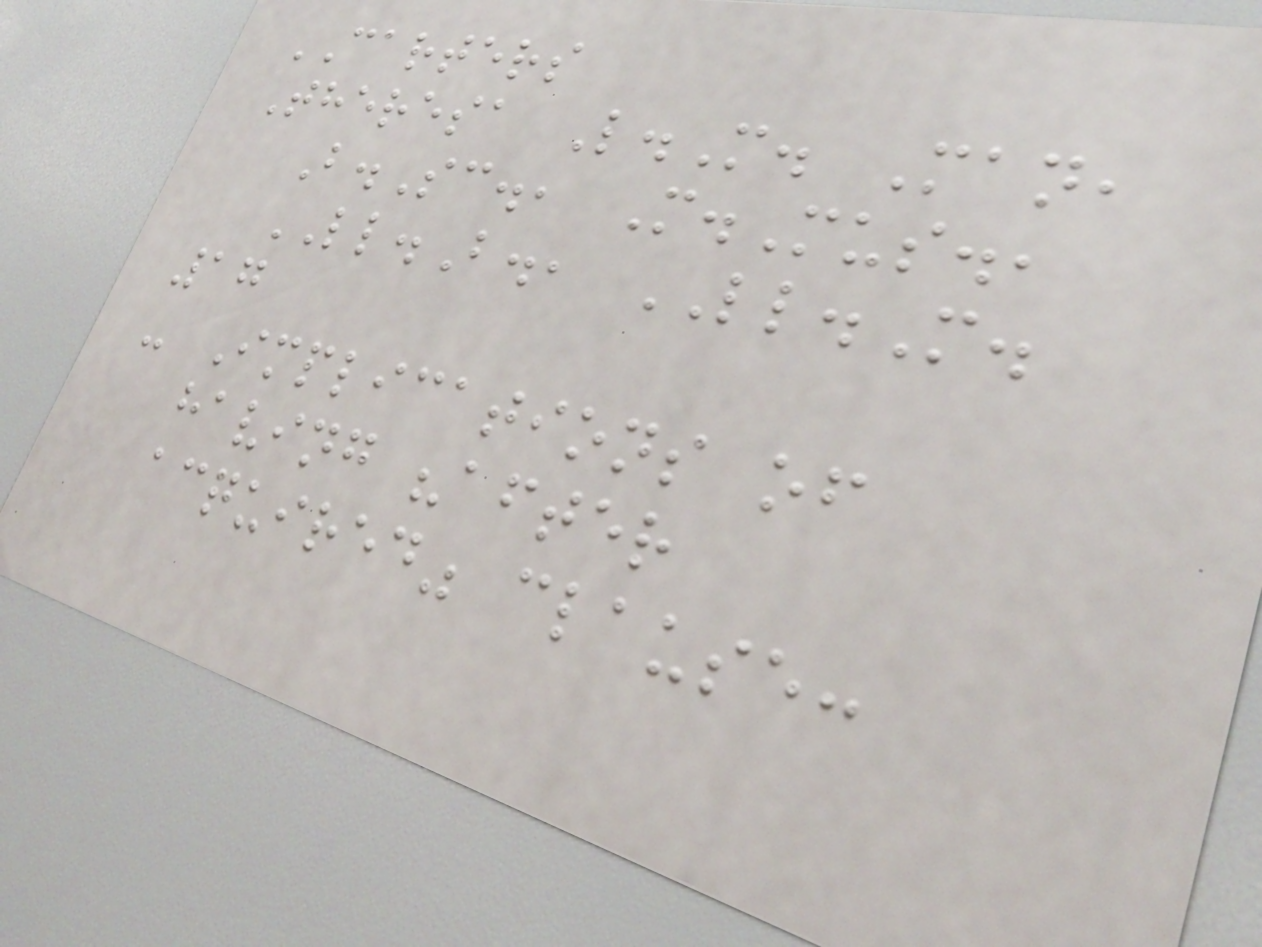CARTERS
Theresa L.M. Man,
B.Sc., M.Mus.,
LL.B., LL.M.
17
- Implications of
having "after
acquired" clause:
